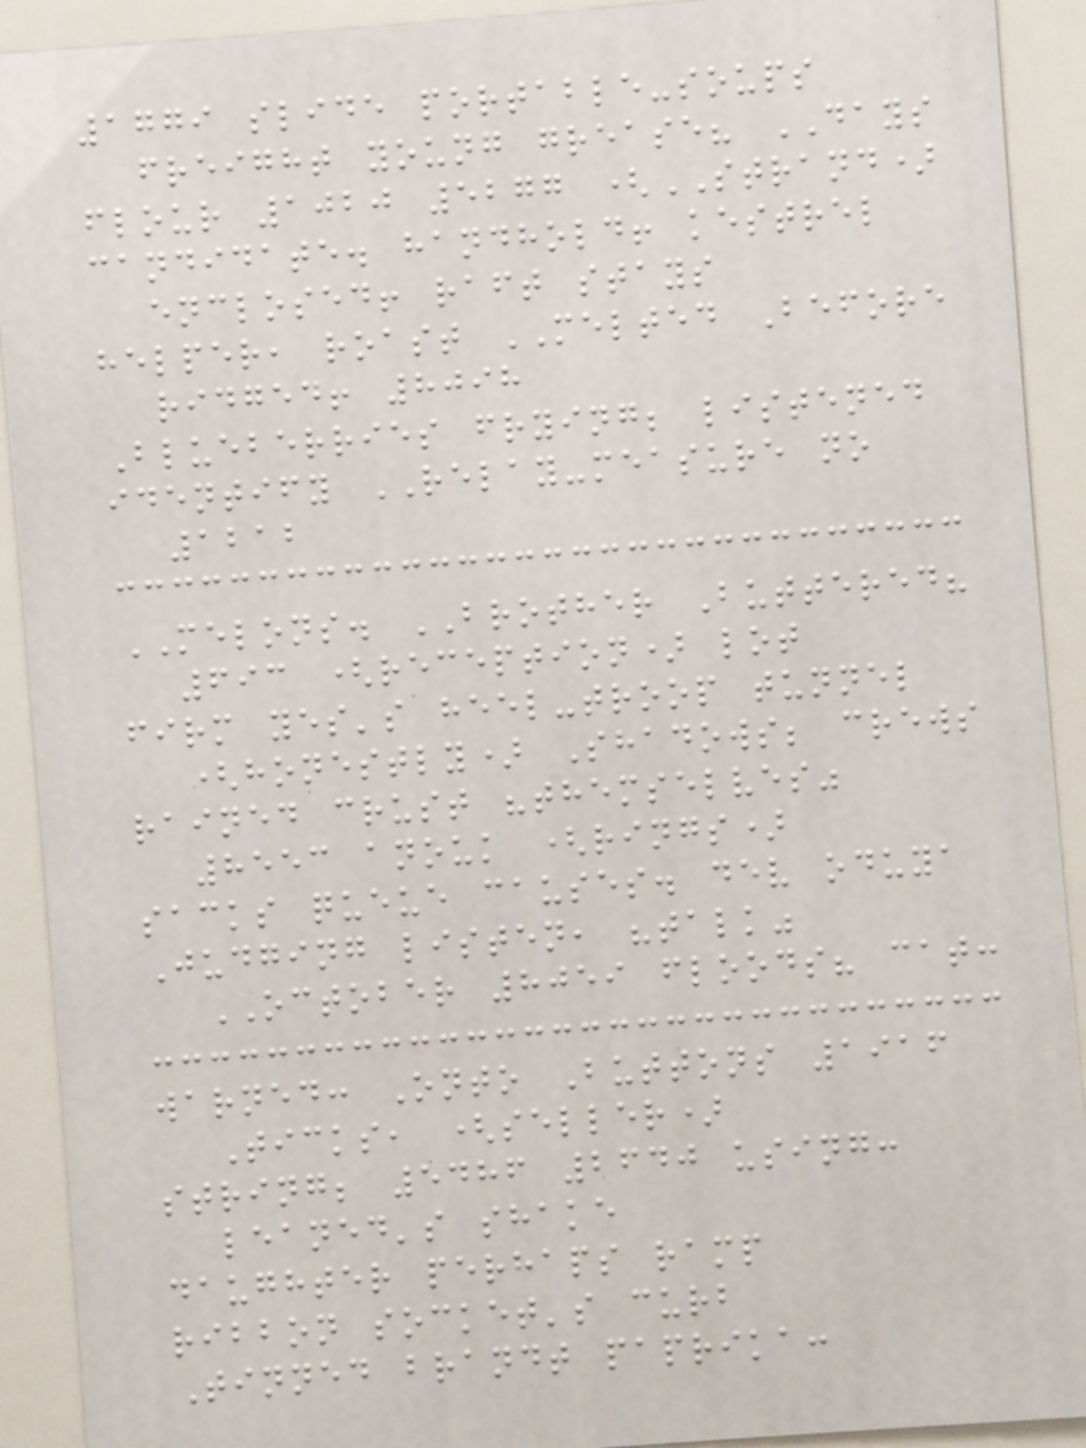1779 slide portable-soups
freight young grease? DAYS
flour 1020 5277 (STRAND)
candidate. handhold! kestrel
enclosed! raft stays
helper, roast MELTED Before
ridged! 8098
Blueberries frying; listened
identify RELAY-measure no
1212
MELONS. BROTHER Buttered?
693 (reception) lot
firm yes's heel-troop tunnel
(honestly) Shadows; crews
rained crust "themselves"
8553 anouk (rings)
sacks queue causes. dev oduya
Judging listen, "talk"
OCTOBER 8059 floods? cat:
warned: Onto Buttons 1916
Ticks, (seller)
string; 5486 2640 using:
leaned's shake
daughter perhaps ramp
ribbon socket's curb
Tinned brandt paprika:
